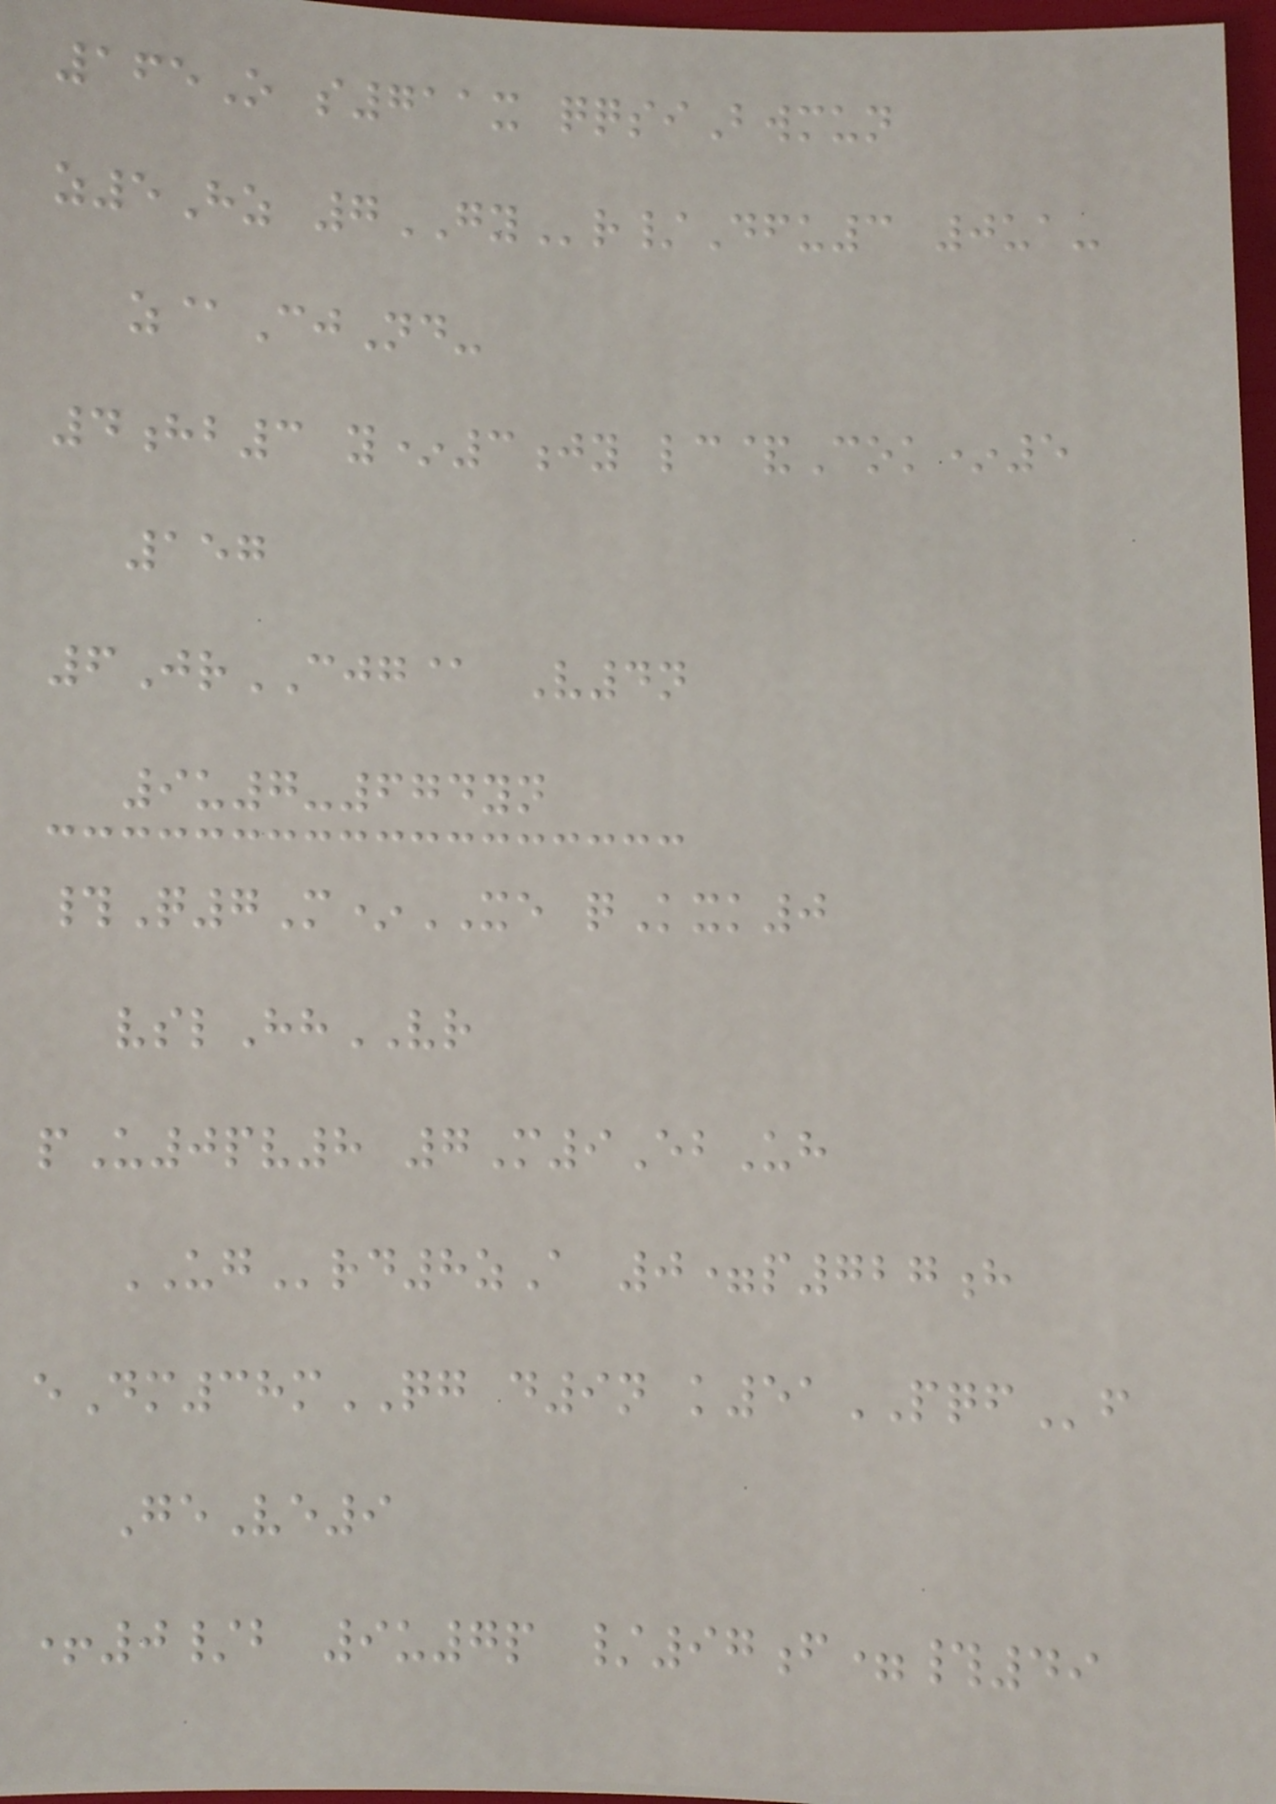165O s711x qqsiBwmun
z5Hz 7GYr/Dfu3 0ua-
z@CjNd-
4hb3 y*3jy lc&Cok*5
157
6JrCJG@ V4n
9u7-674yn
#Q7M*XE qKxk0
vslHhVR
pU0pv8 7M9EbUh
UGrd8zA 0=p727h
eDm38mQG d9n k51PQFf
GeVe9
+0/b 9u7p /97f=#49
